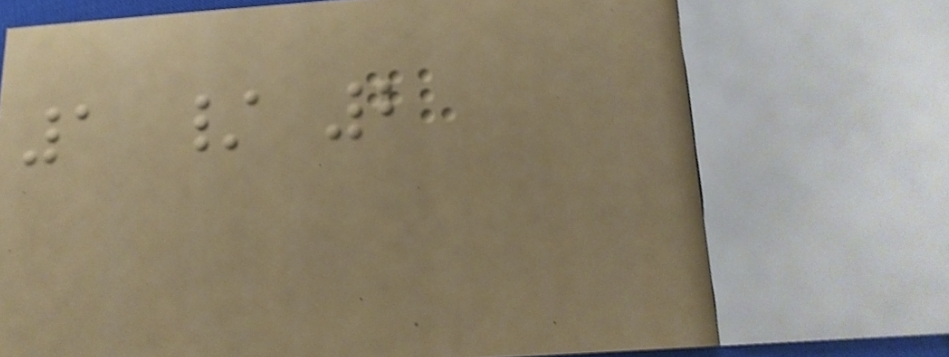1 / 2
